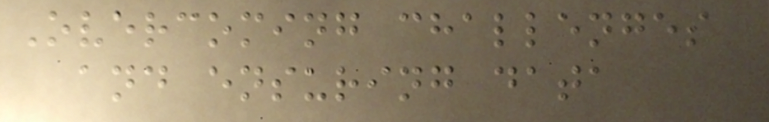Overcoming challenges
and ensuring data
